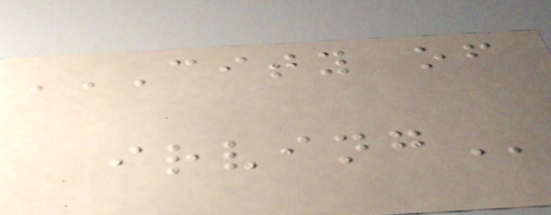CITY OF
IRVING
